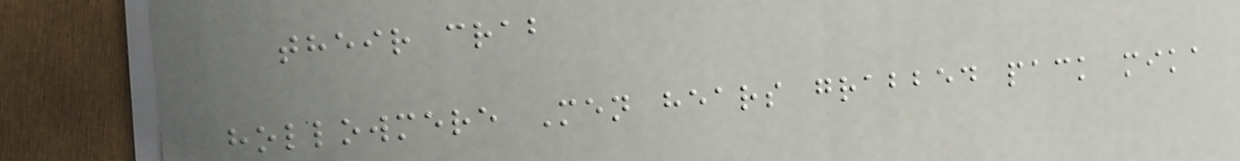their crab
hollowmere Men hears grabbed pack mika
